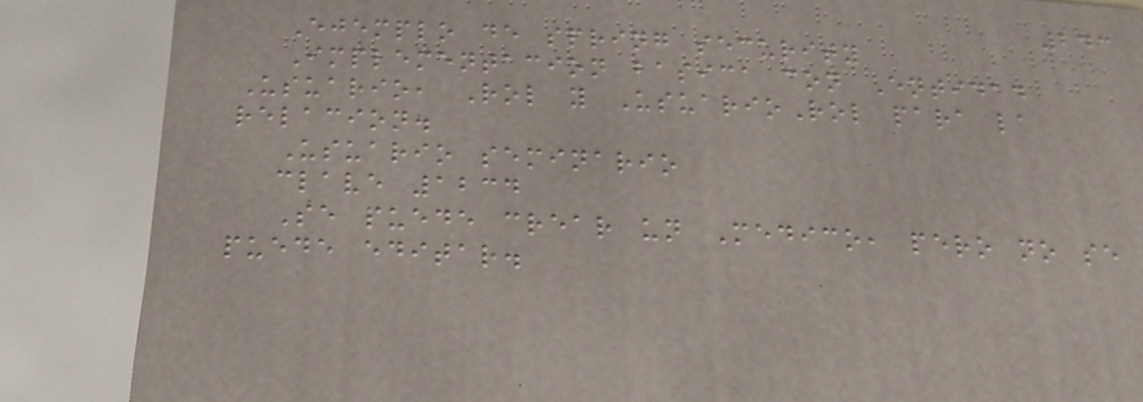243
Ejemplo de spring security
Implementacion basica con Entidad
Usuario, Rol y UsuarioRol para la
relacion.
Usuario seminario
clave 1234
Se puede crear un Medico, pero no se
puede editar.
